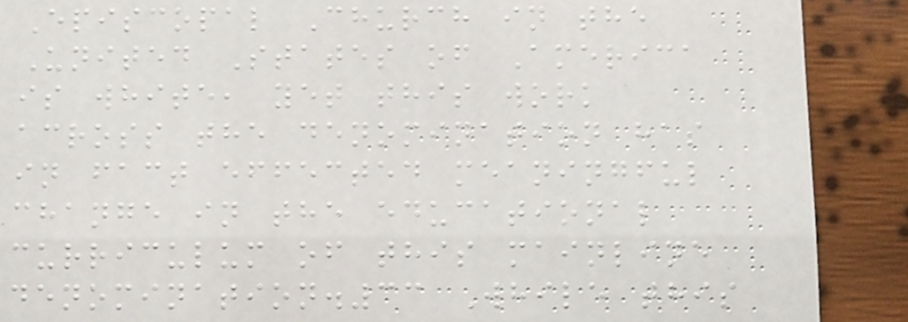Episcopal Church in the
United States of America
is white, yet this work
across the denomination has
in fact effected meaningful
change in the educational
curriculum of this mainline
denomination.33 While this
